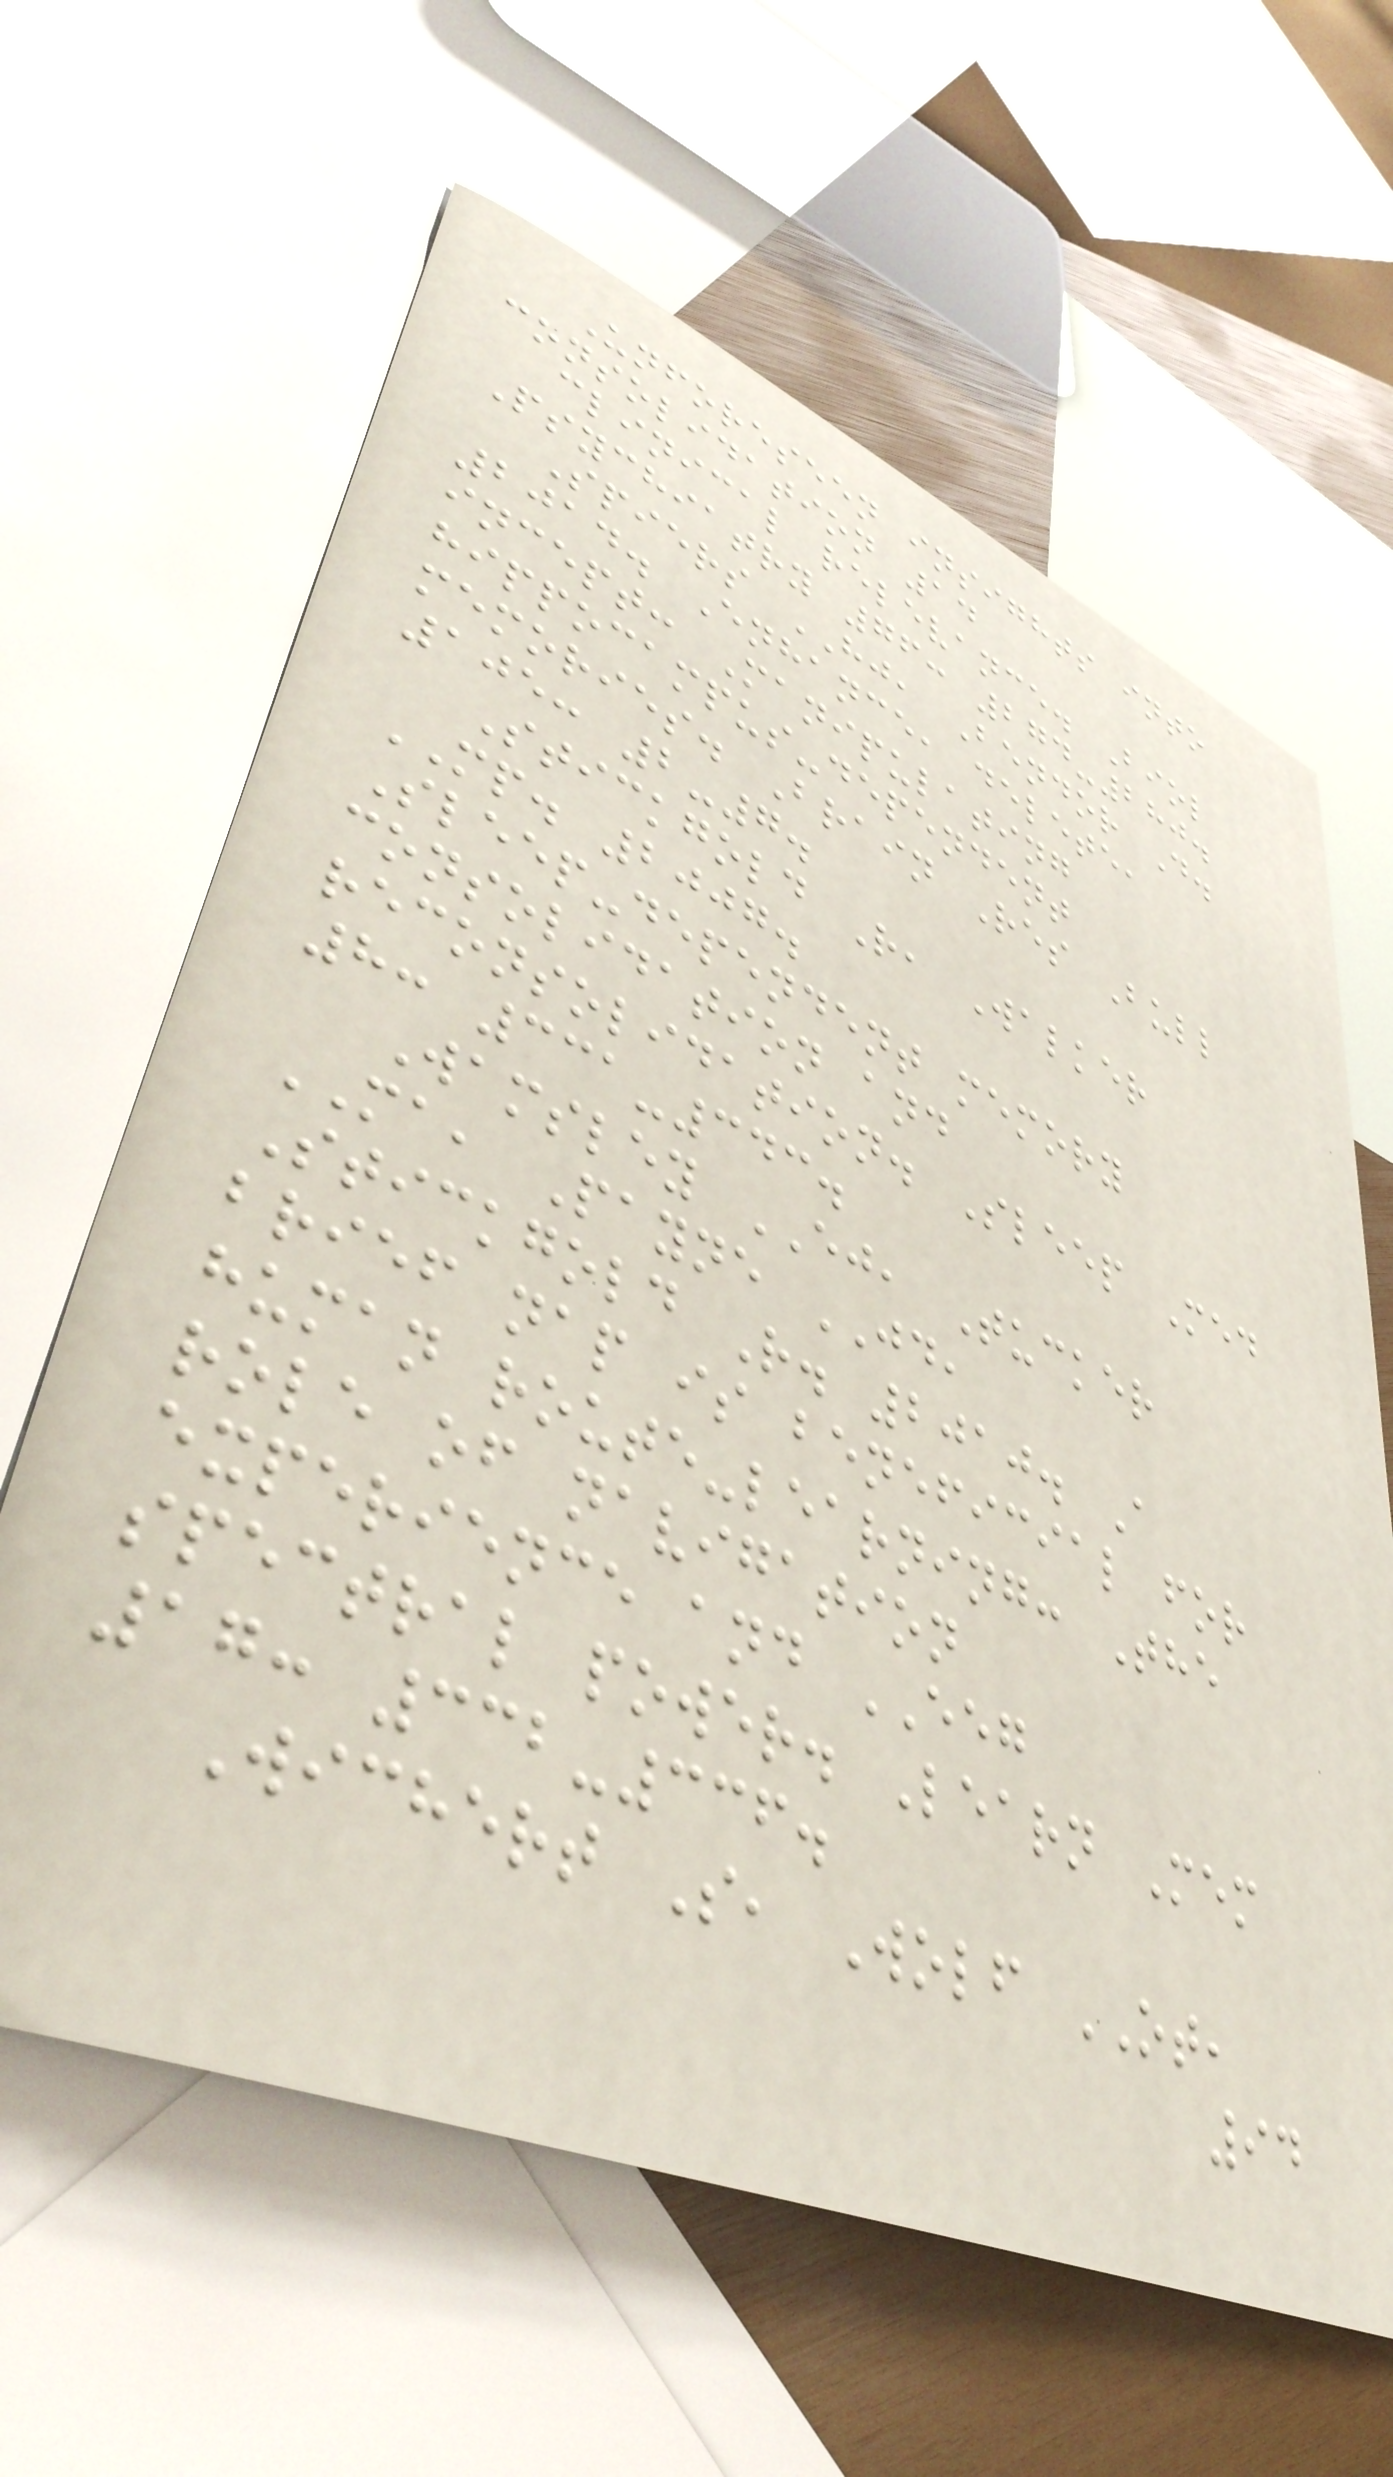Unforeseen insights into
consolidation 14
clinical relevance. Biol
Psychiatry 76: 274-280.
Spiers HJ, Bendor D.
2014. Enhance, delete,
incept: Manipulating
hippocampus-dependent
memories. Brain Res Bull
105: 2-7.
Stickgold R, Walker
MP. 2007.
Sleep-dependent memory
consolidation and
reconsolidation. Sleep Med
8: 331-343.
Wamsley EJ, Tucker
MA, Payne JD,
Stickgold R. 2010. A
brief nap is beneficial for
human route-learning: The
role of navigation
experience and EEG
spectral power. Learn Mem
17: 332-336.
Wichert S, Wolf OT,
94
